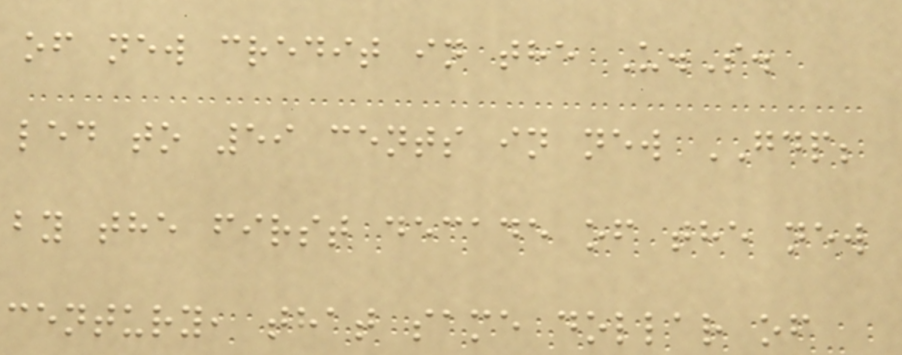of new credit in the U.S.
led to 59 cents in new GDP;
by the first decade of the new
century, that same dollar of
